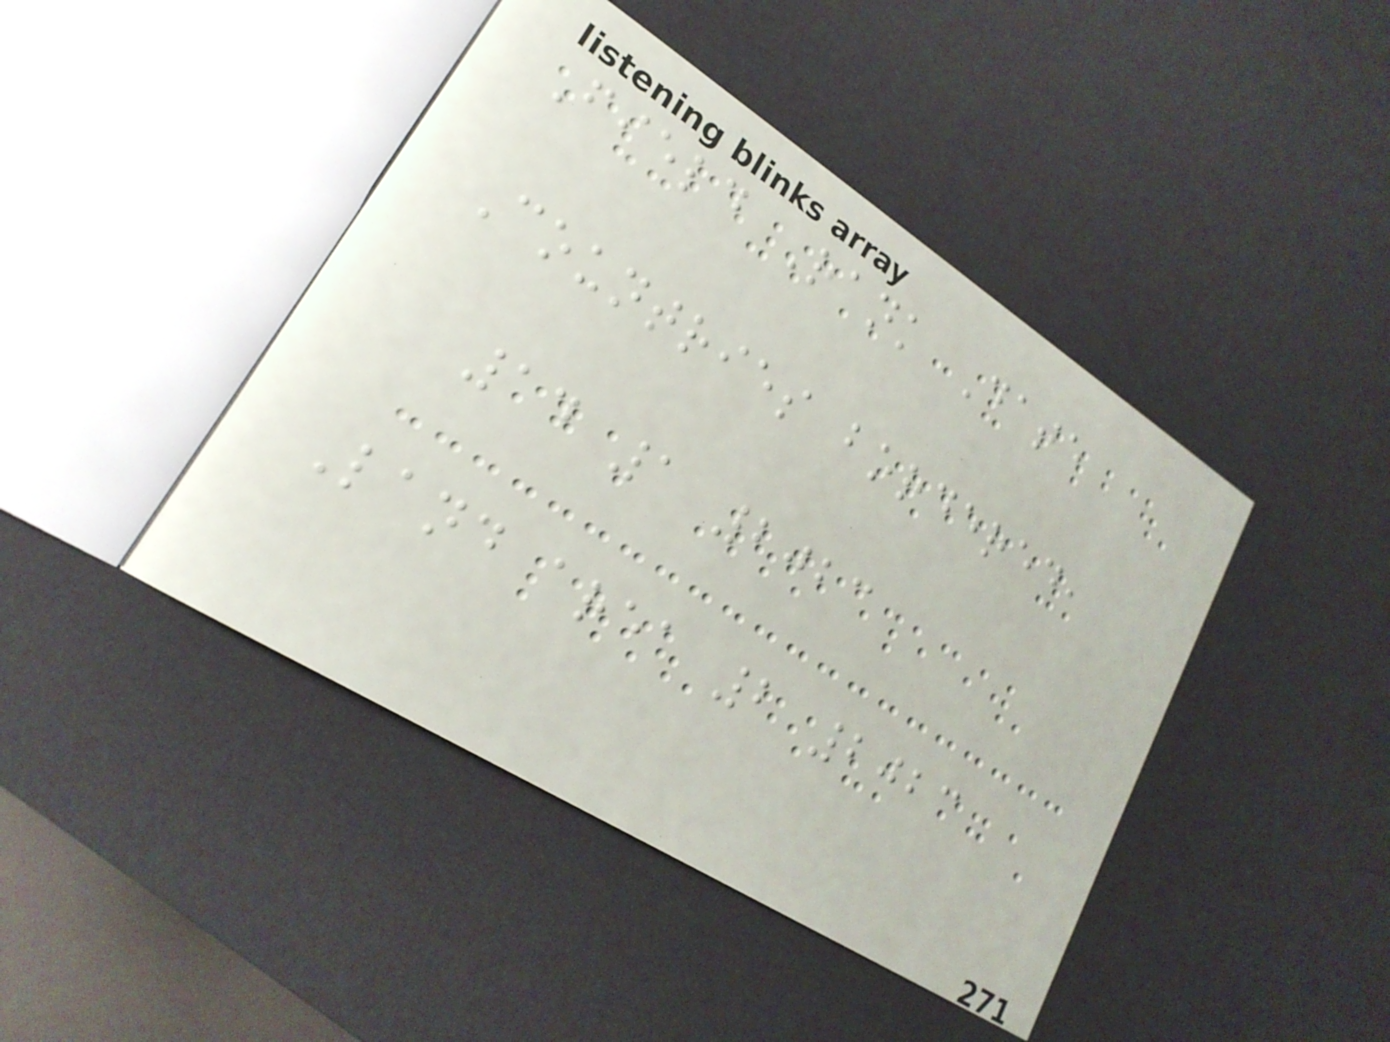Field Rank Date
Countries bordered,
14 1 2023
Land area 2 2023
